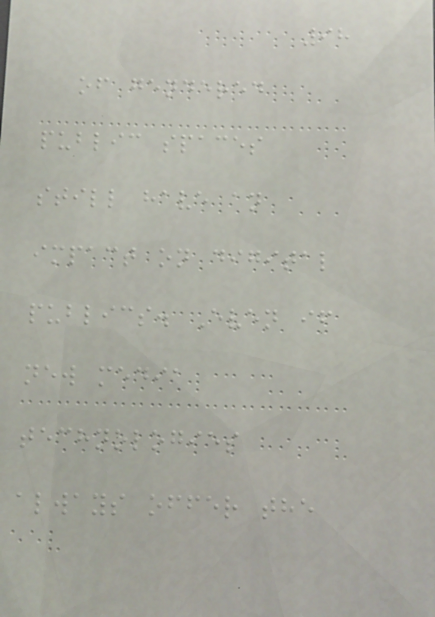98
of gendered
public spaces
still have an
impact on digital
publics. Even if
new media
technologies
always offer the
